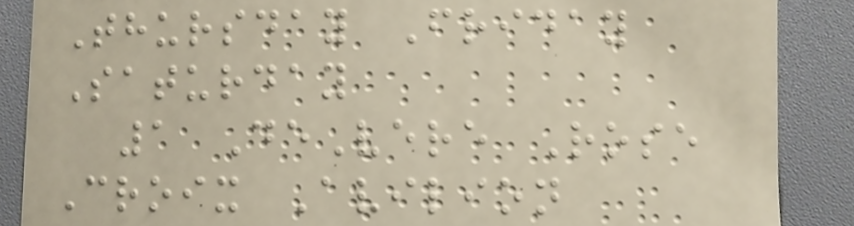Thursday Friday
Saturday
1 DeVere Rose
Croix Avilion
